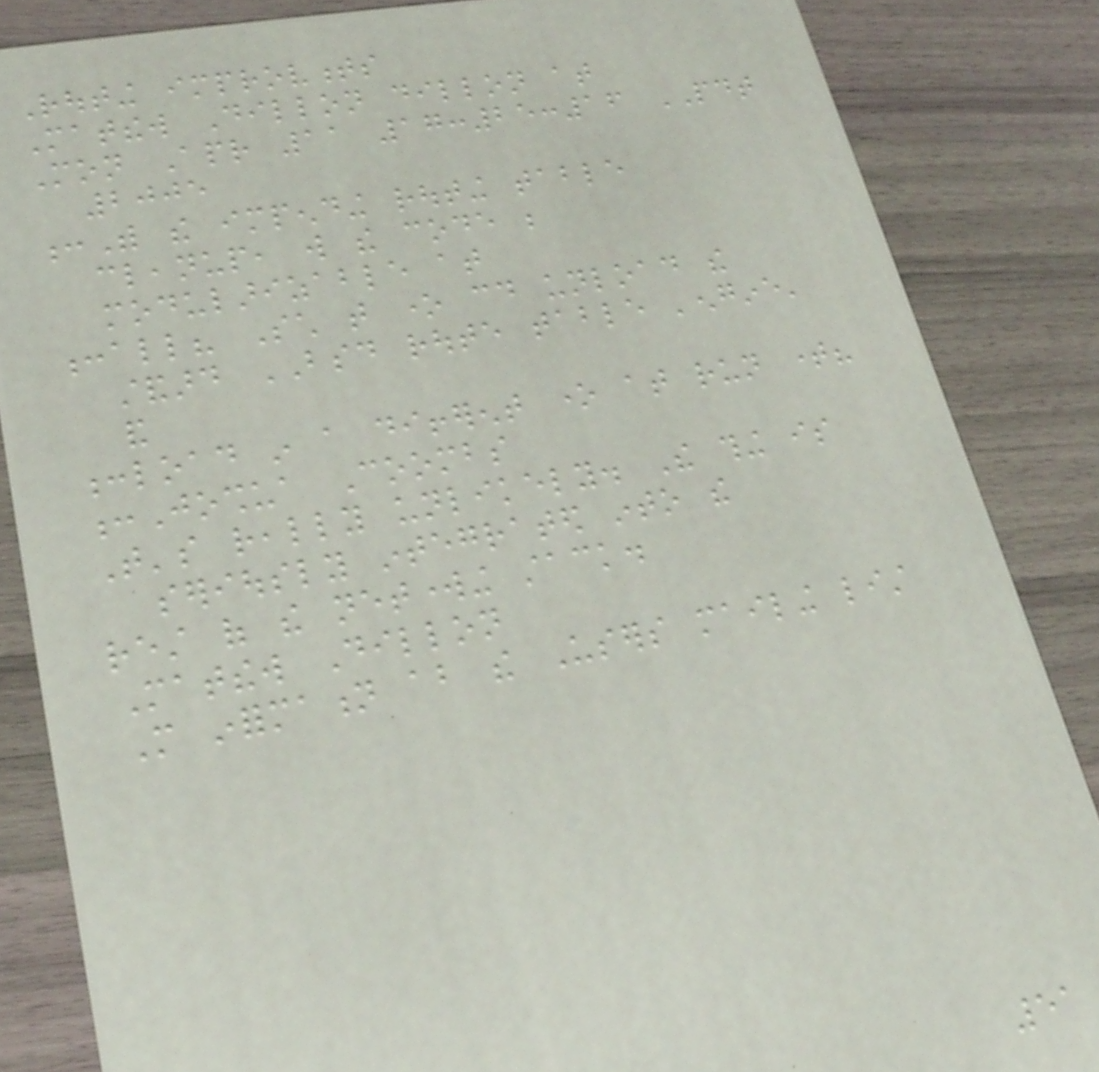Routing improvments
Matthew Dillon dillon at
Mon Apr 11 17:25:16 PDT
2005
:With the impending routing table
cleanup, will the code be
modularizable at
:all? Such that one could unload the
standard BSD route table 'engine'
and
:load in a different one at run time?
:Joshua Coombs
That's really unlikely. The thing is
seriously integrated into the
rest of the networking stack.
Matthew Dillon
More information about the Users mailing list
51
